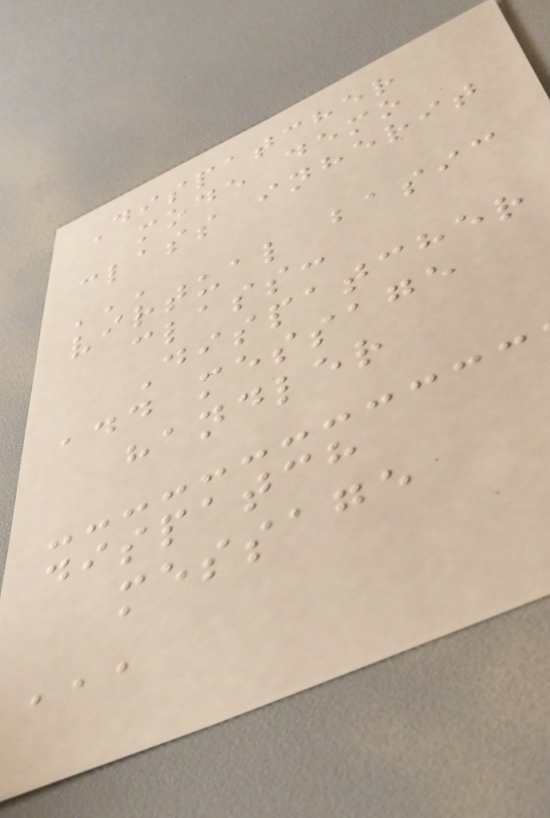Dispatcher
mode demo
class inherit
'''
virtual basic
class:
Dispatcher
add message
handler
dispatch
message
'''
